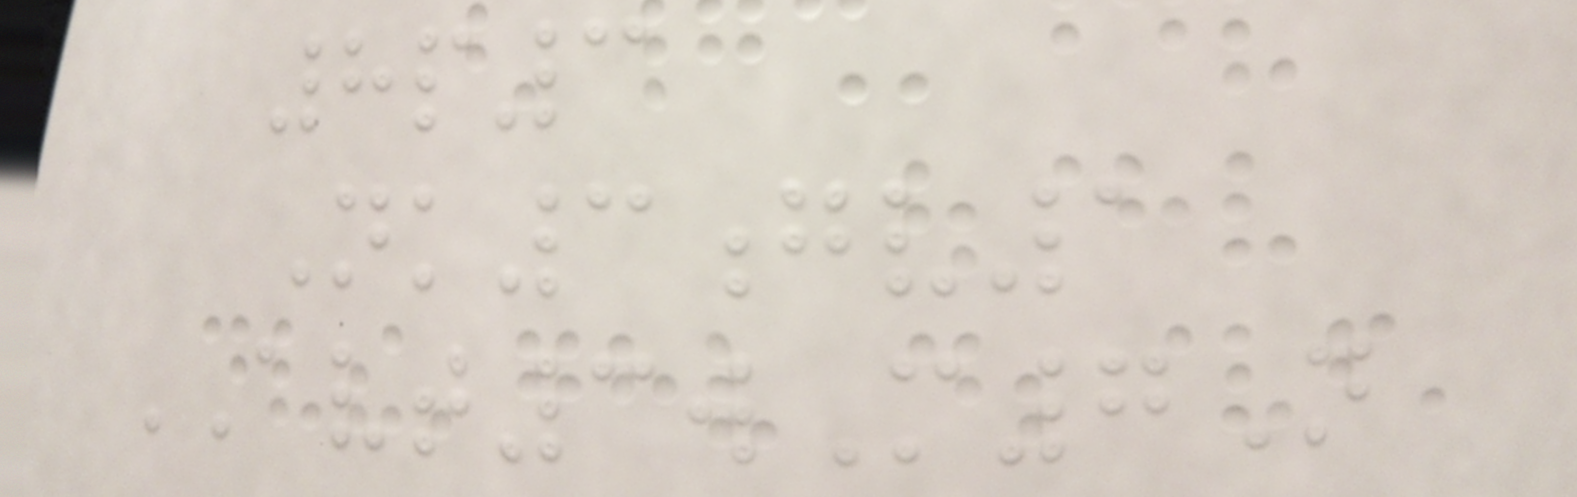8p3
Nk3gv1
AVT3wM7N
